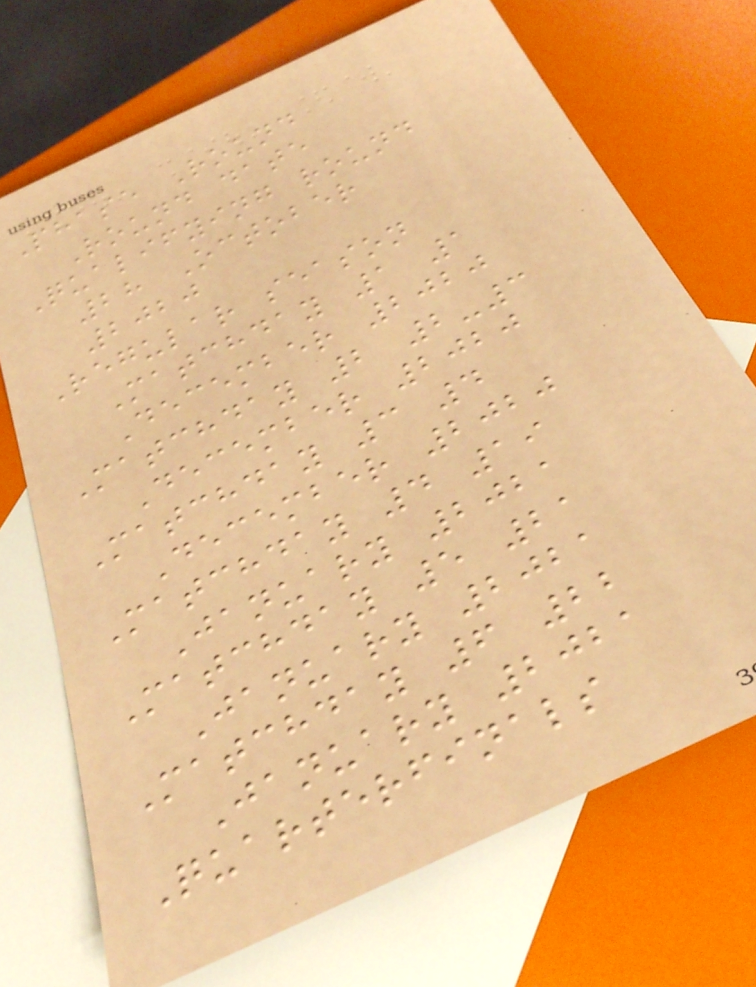Phase Round
Round date
Qualifying round
28 October
2020
Regular season
Matchday 1 1
December 2020
Matchday 2 2-3
December 2020
Matchday 3 4
December 2020
Matchday 4 19
January 2021
Matchday 5 21
January 2021
Matchday 6 22
January 2021
Quarterfinals
